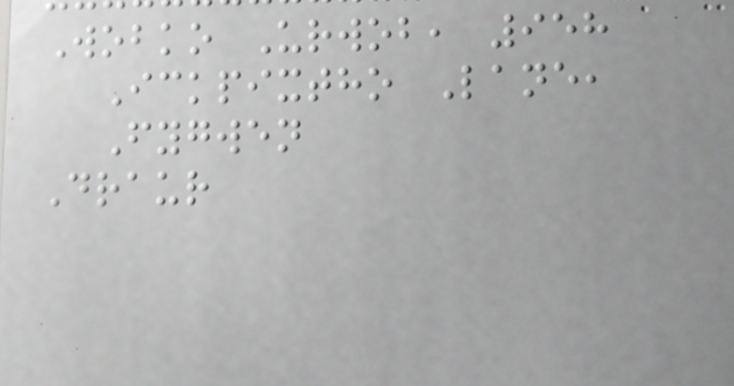Wobko Urwob, 958
Ickpixtho Lane,
Fygwen
Draur
